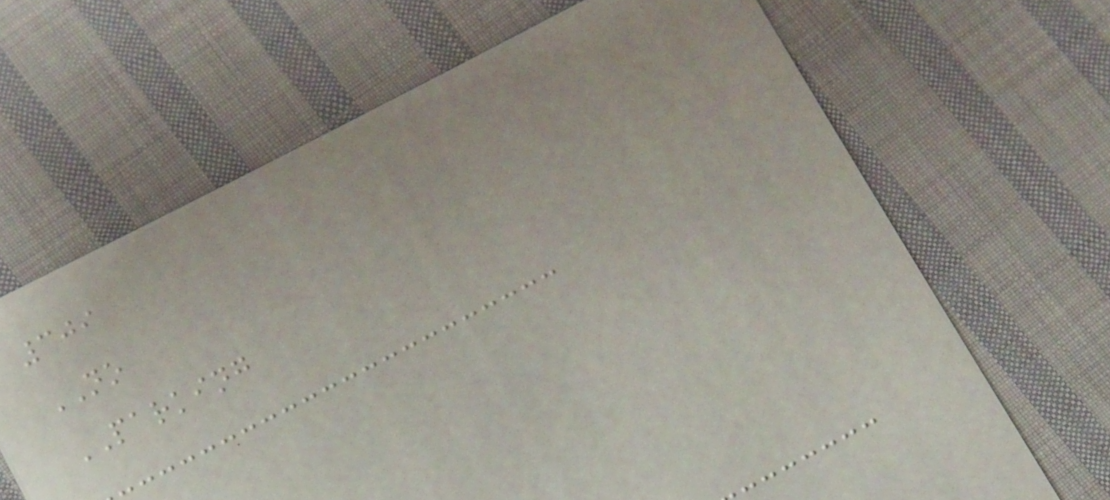309
NO
PARKING
